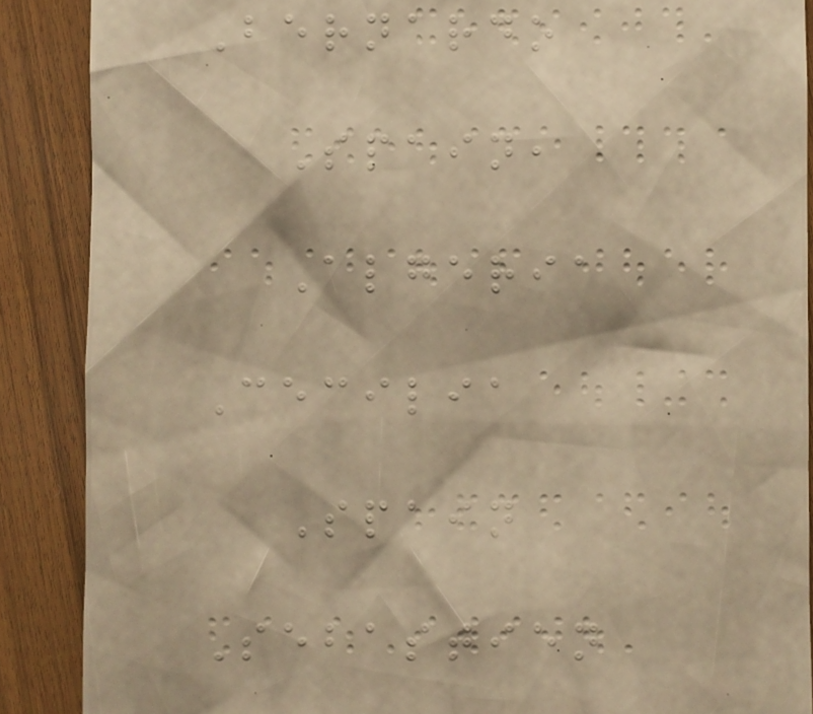Bernardo
Spain,
Algeria
Cecilia
Spain
Sebastien
